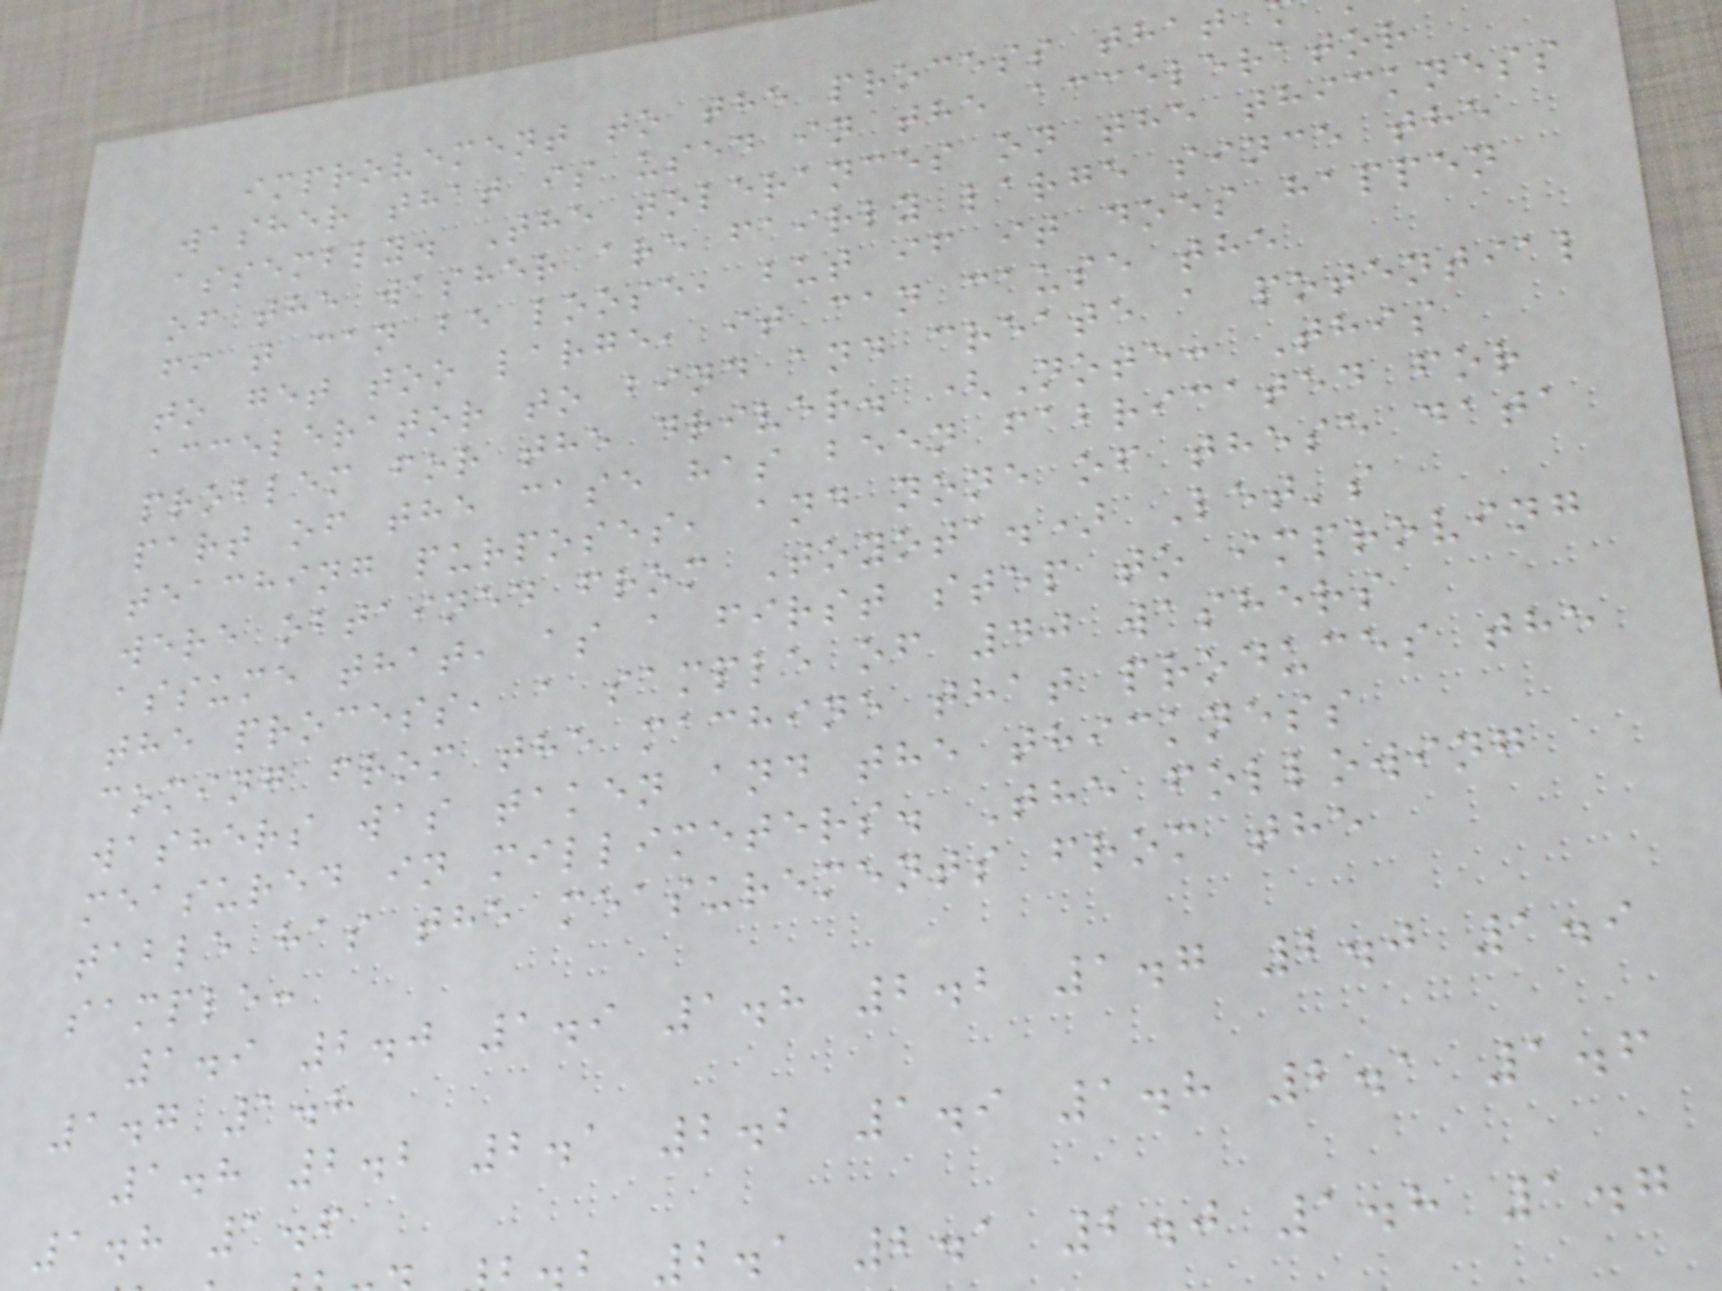improvement to the process that
washer that is used in the accelerator
assembly. The tolerances on the thickness
of the washer are fairly large since the
fi t can be loose, but if it does happen
to get too large, it can cause the
accelerator to bind and create a potential
problem for the driver. (Note: This
part of the case has been fabricated for
teaching purposes, and none of these data
were obtained from Toyota.) Let's
assume that, as a first step to improving
the process, a sample of 40 washers
coming from the machine that produces the
washers was taken and the thickness
measured in millimeters. The following
table has the measurements from the
sample:
1.9 2.0 1.9 1.8 2.2 1.7 2.0 1.9
1.7 1.8
1.8 2.2 2.1 2.2 1.9 1.8 2.1 1.6
1.8 1.6
2.1 2.1 2.0 1.8 1.7
